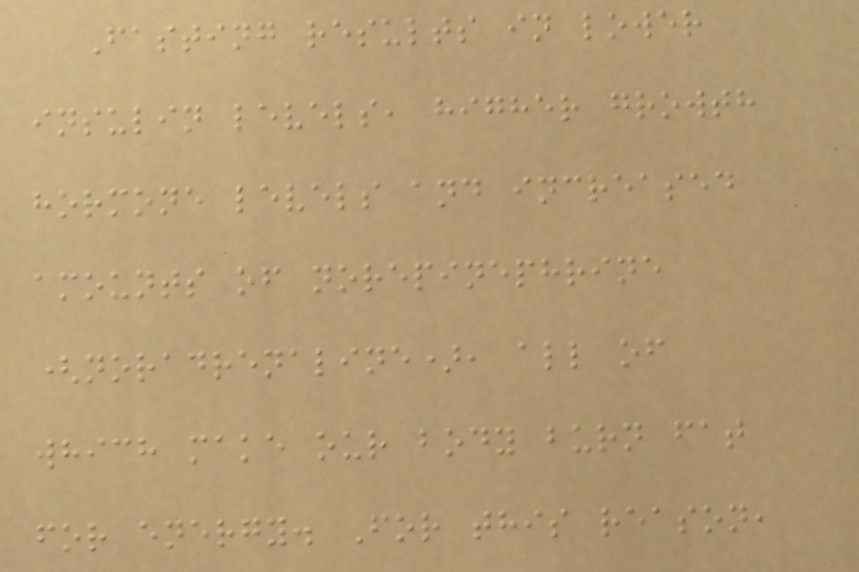Fasting results in lower
insulin levels, higher growth
hormone levels and increased
amounts of norepinephrine
(noradrenaline), all of
which make our body burn fat
for energy. For this reason,
